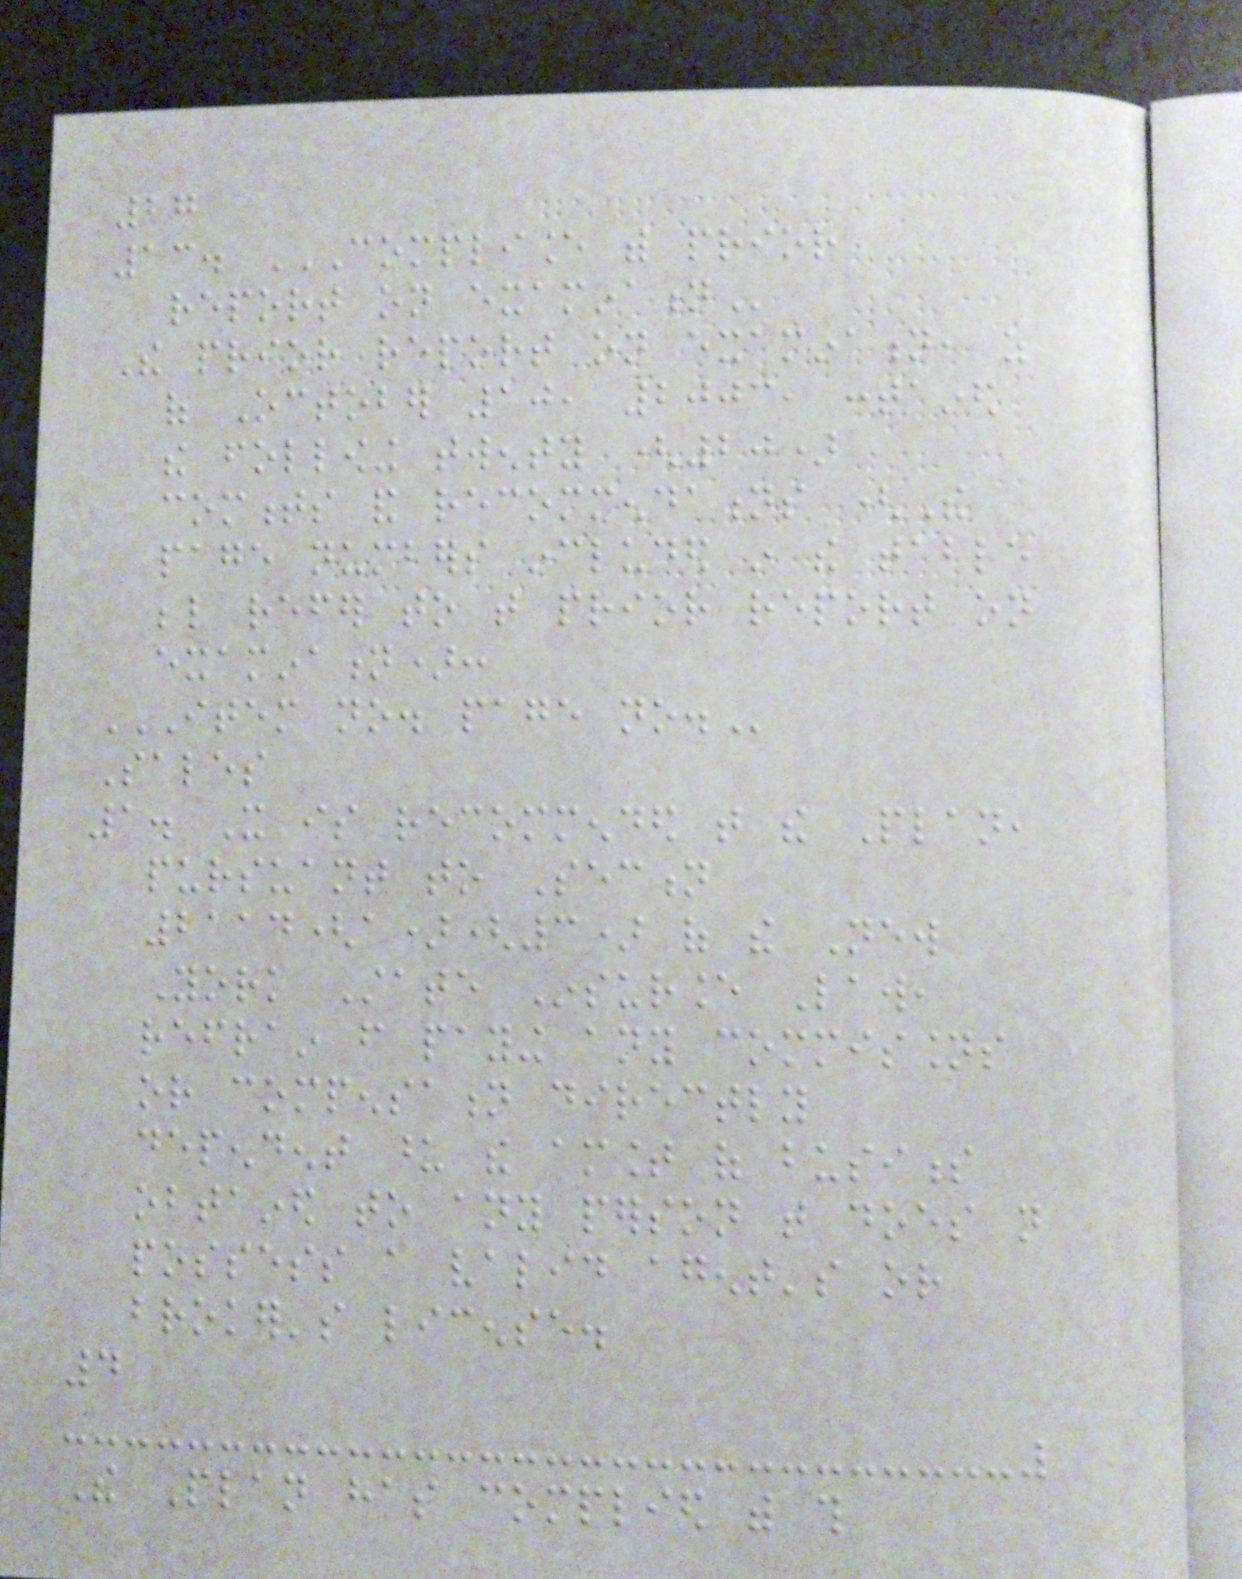27
13. COMPLIANCE WITH PRIOR
REPORT ON EXAMINATION
The prior report on examination, as
of October 10, 2003, contained
the following twenty (20)
comments and recommendations (The
page numbers included in the table
below refer to that prior report on
examination):
ITEM NO. PAGE NO.
Sales
1. It is recommended that the Plan,
pursuant to Section
2114(a)(3) of the New
York State Insurance Law,
refrain from paying any commissions
or compensation directly
dependent upon the amount of business
obtained to any person that does not
possess a valid agent's or
broker's license.
4
The Plan has complied with this
